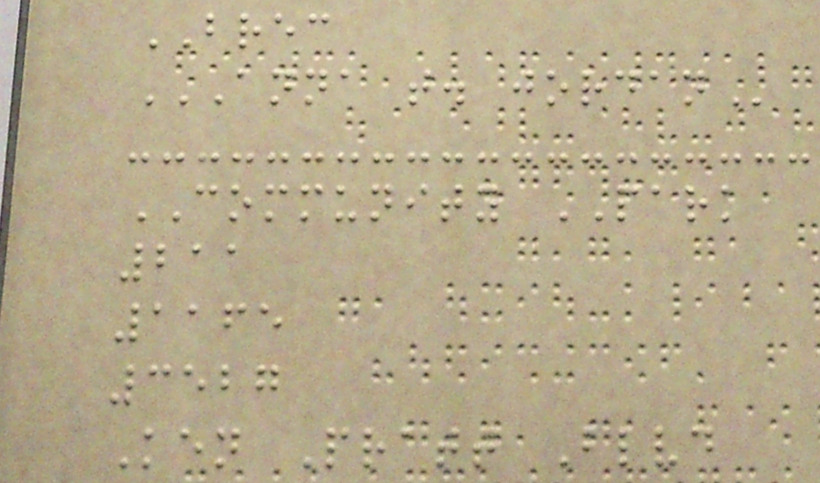BREC
ANNA T. JORDAN
COMMUNITY PARK
211
1165
3527
Ken Pratt Blvd
